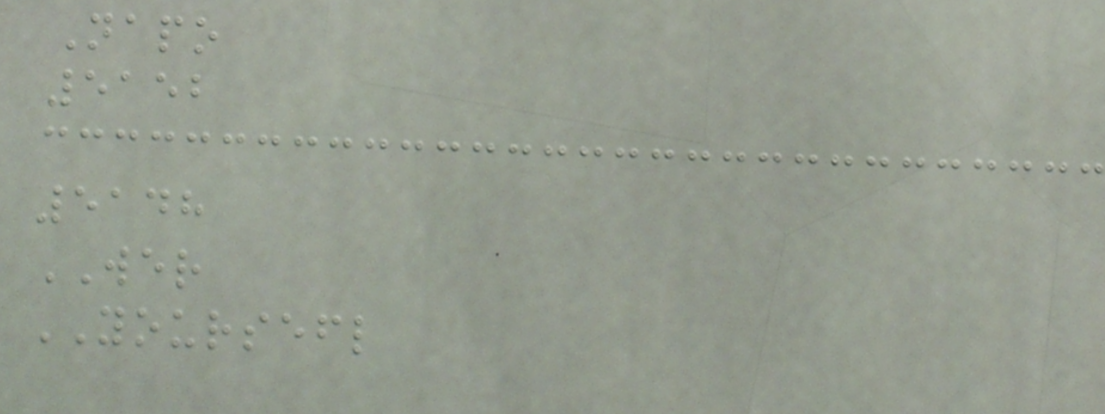Napo
5152
5148
WER
YOURSEFL
